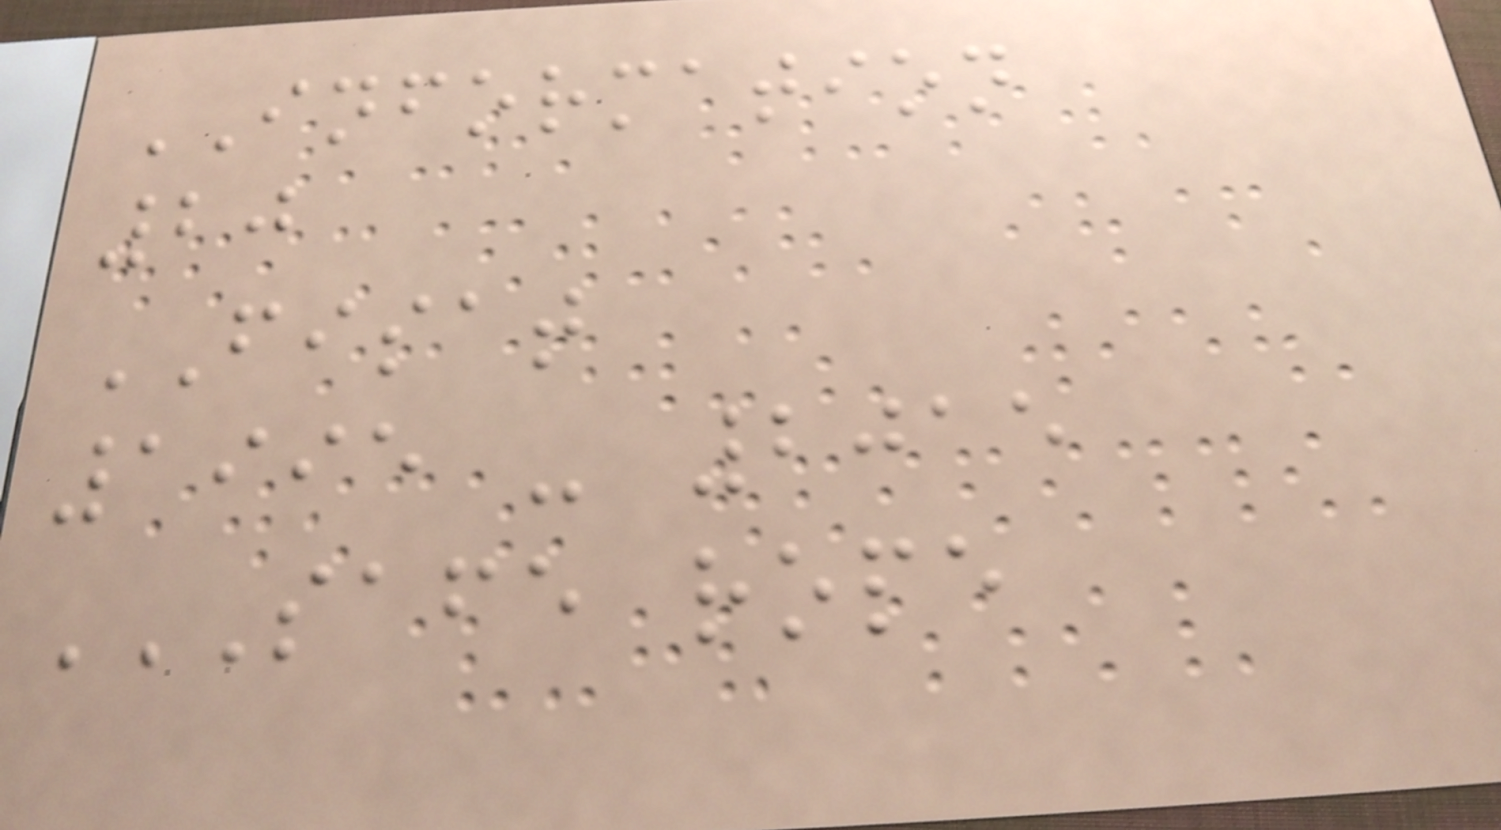INFORMATION
20
FISAT
1995 - 2015
SAFE ROPE
